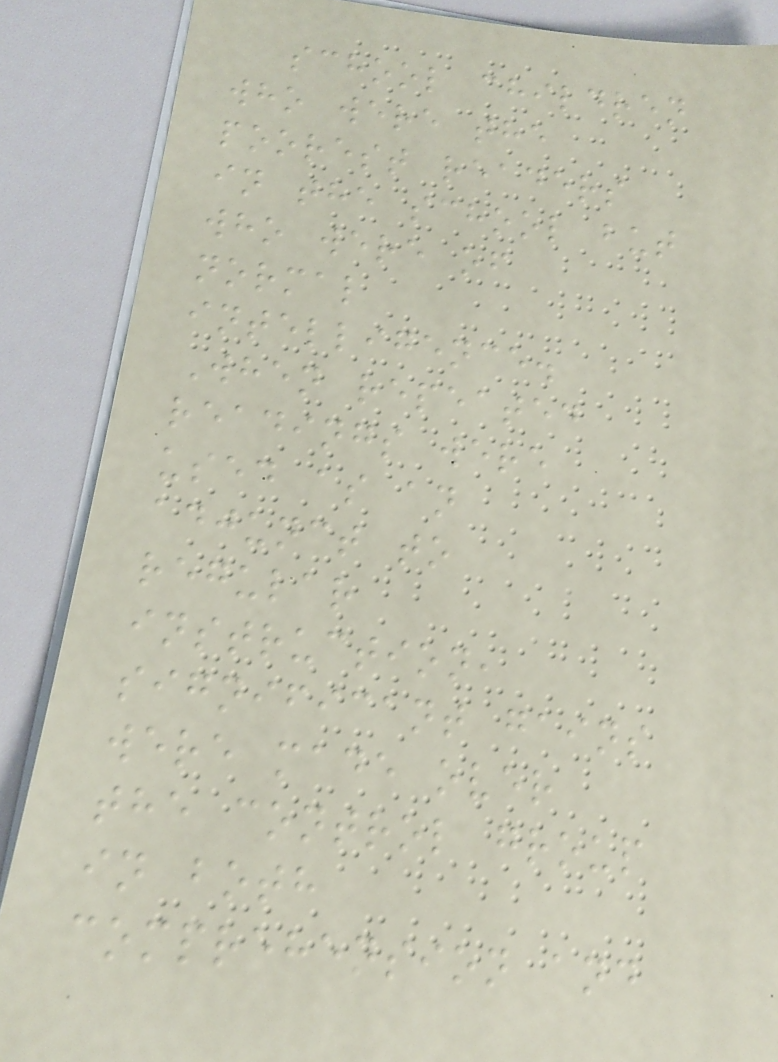school children
who were the
poorest readers
in the school but
who were of
normal
intelligence.
When repeated
readings were
used as an
adjunct to
regular
instruction,
significant gains
were made over
the control group
in both
comprehension and
